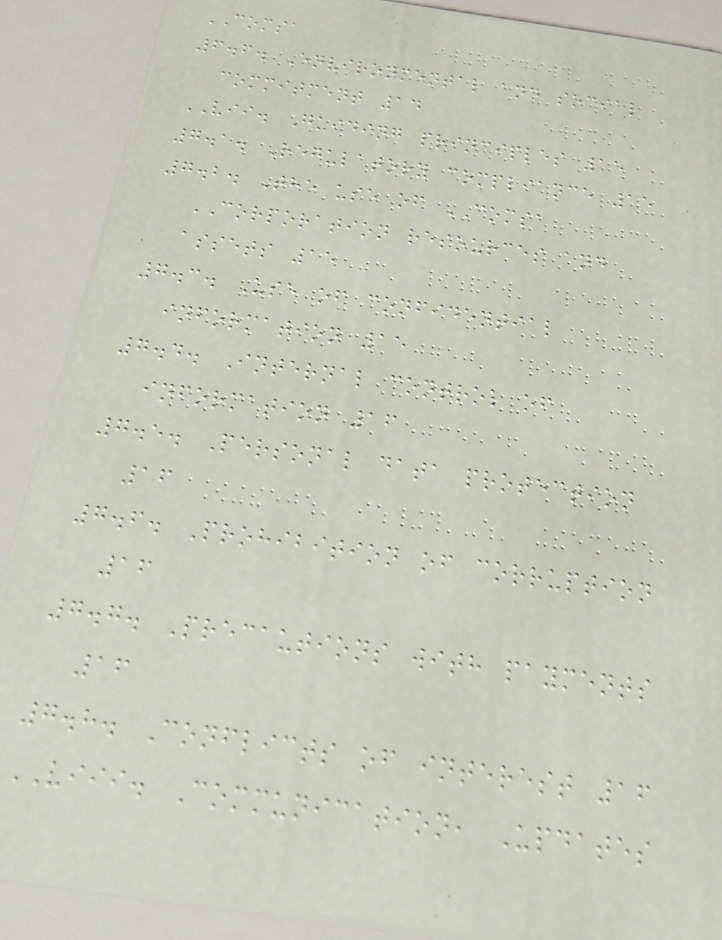COMSA
6.6. Environmental and social
commitment 14
VII. Guiding principles 15
7.1. Regulatory compliance 15
7.2. The use of COMSA
CORPORATION resources and
assets 15
7.3. Use of confidential
information 15
7.4. Internal control of
information 16
7.5. Personal data protection
16
7.6. Prohibition of corruption
16
7.7. Precautions with payments
16
7.8. Conflicts of interest 16
VIII. Communication, Updates
